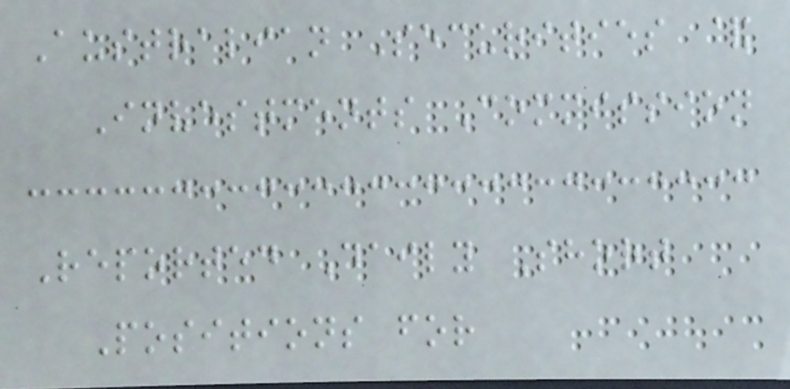Australian Securities &
Investments Commission
Reported Daily Short
Positions for
